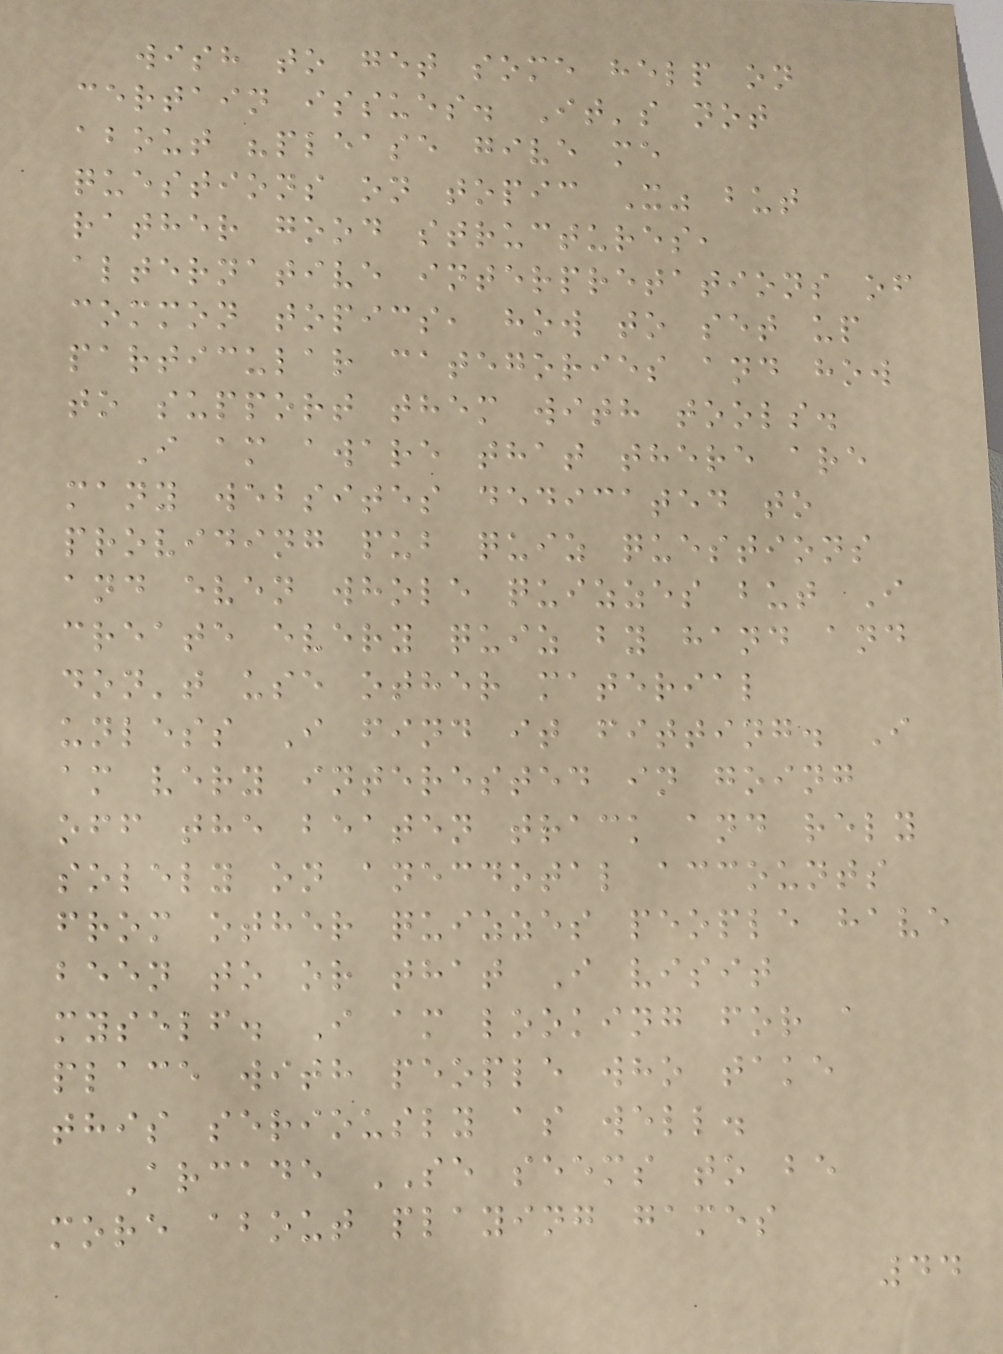wish to get some help on
certain issues. It's not
about "please give me
questions on topic X" but
rather good structures,
alternative interpretations of
common topics, how to set up
particular categories and how
to support them with tools.
I am aware that there are
many websites dedicated to
providing pub quiz questions
and even whole quizzes but I
create every quiz by hand and
don't use other material
unless I find it fitting. I
am very interested in going
off the beaten track and rely
solely on anecdotal accounts
from other quizzes people have
been to or that I visit
myself. I am looking for a
place with people who take
this seriously as well.
Arcade SE seems to be
more about playing games
44
